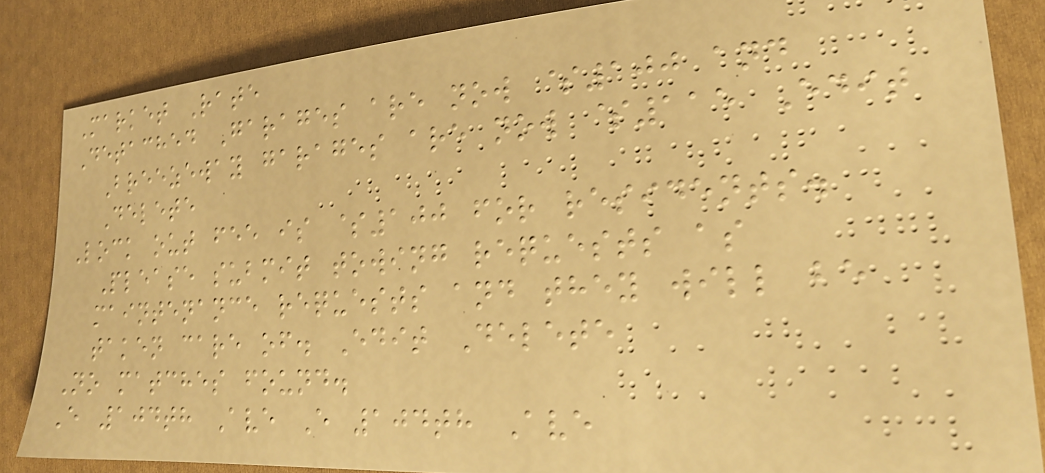Market Rate
Detached Garages are now $100 and
Breezeway garages are now $115 Edit
Delete
Lock out fee is $100 for residents.
Please submit towing requests as
maintenance requests and they will be
taken care of. Edit Delete
No matches found.
E 104th Ave E 104th Ave
